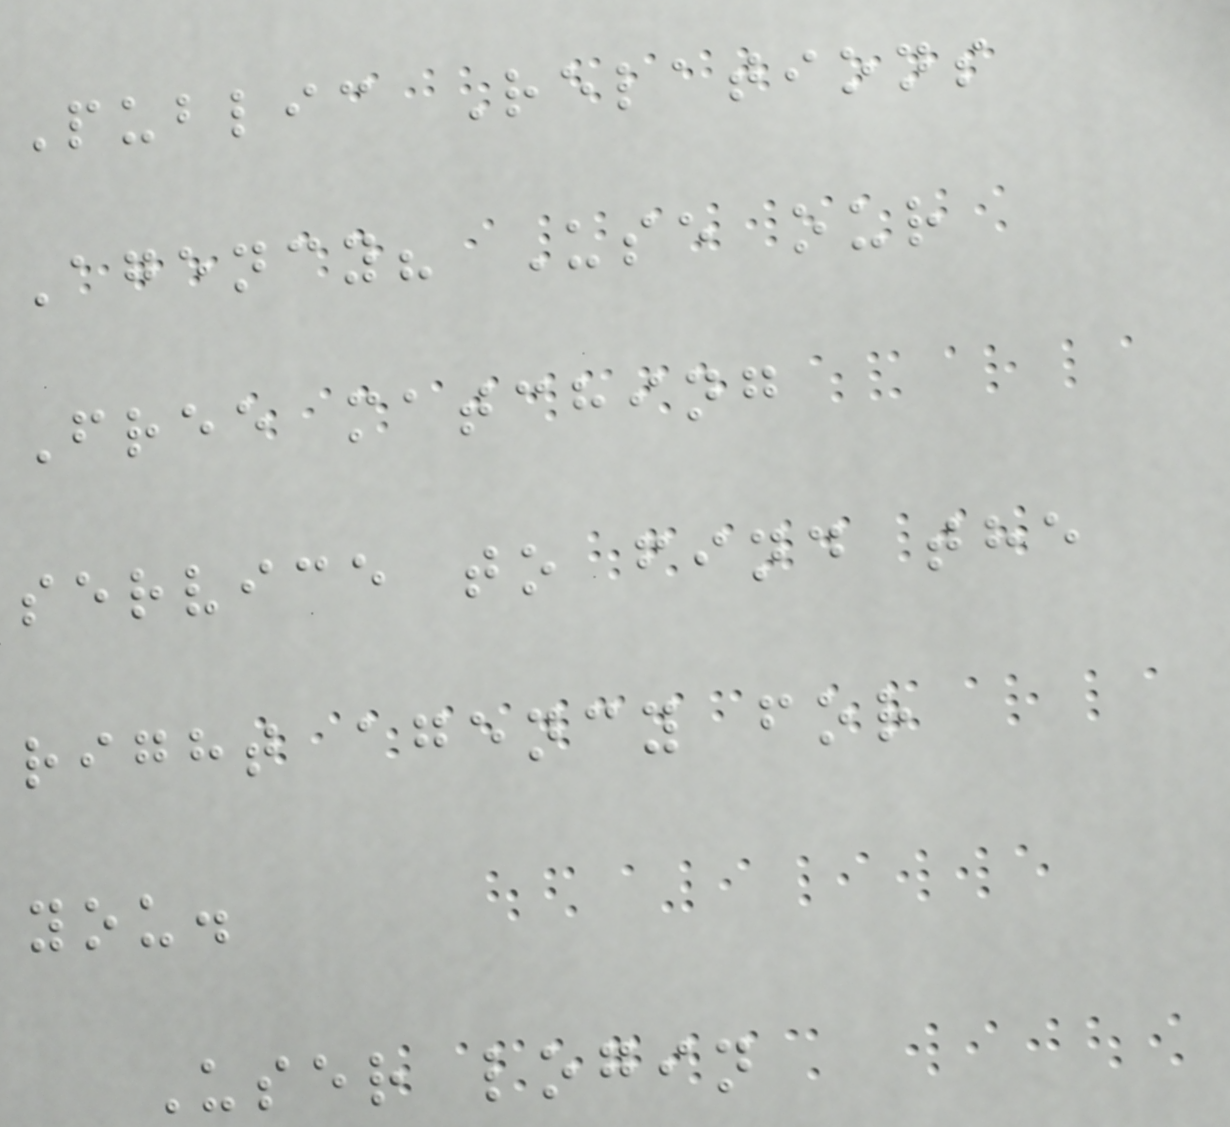Public Relations
Agency? Use our
Free matching
service to find the
right agency for
you.
User login
